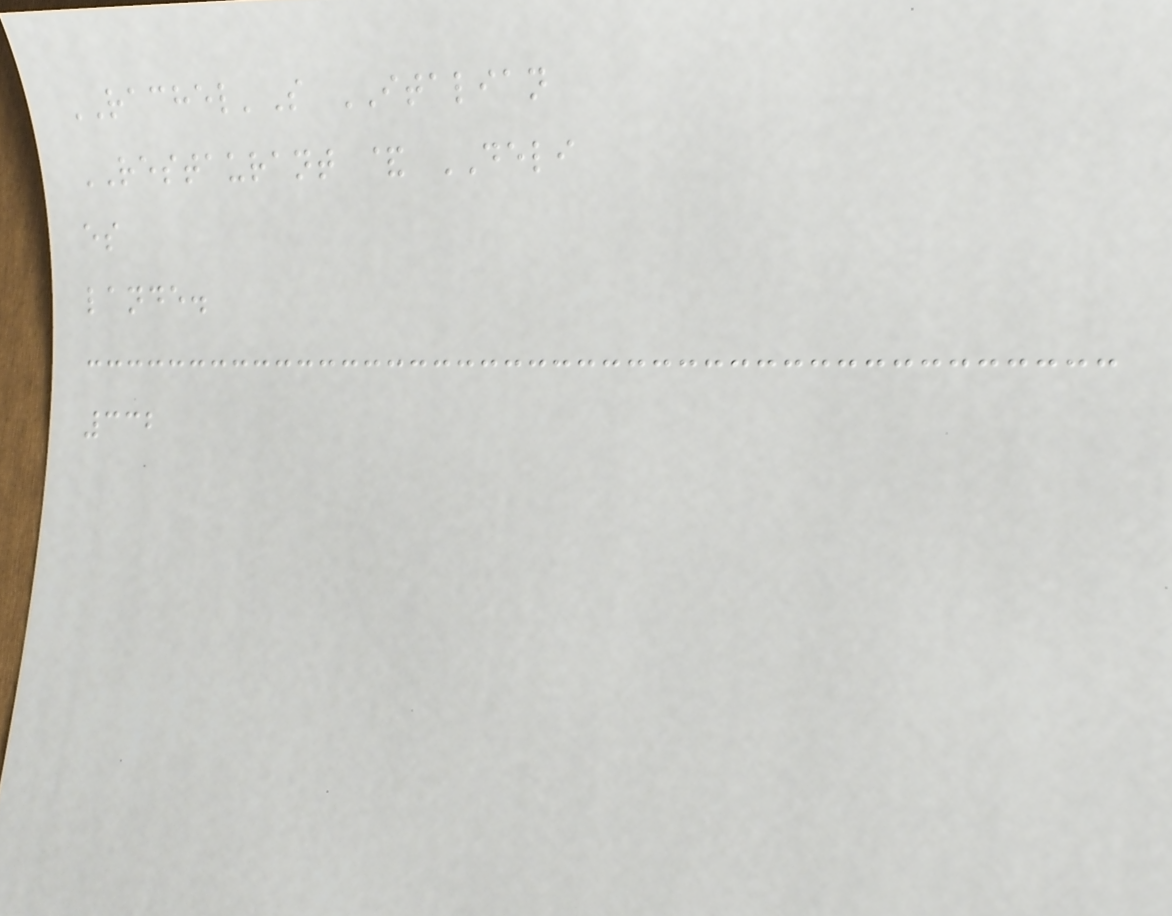RACHEL'S ITALIAN
RESTAURANT & DELI
es
lande.
332
